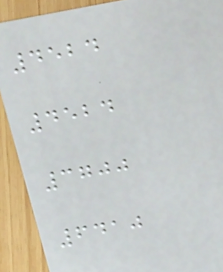4524
4524
3700
6410
